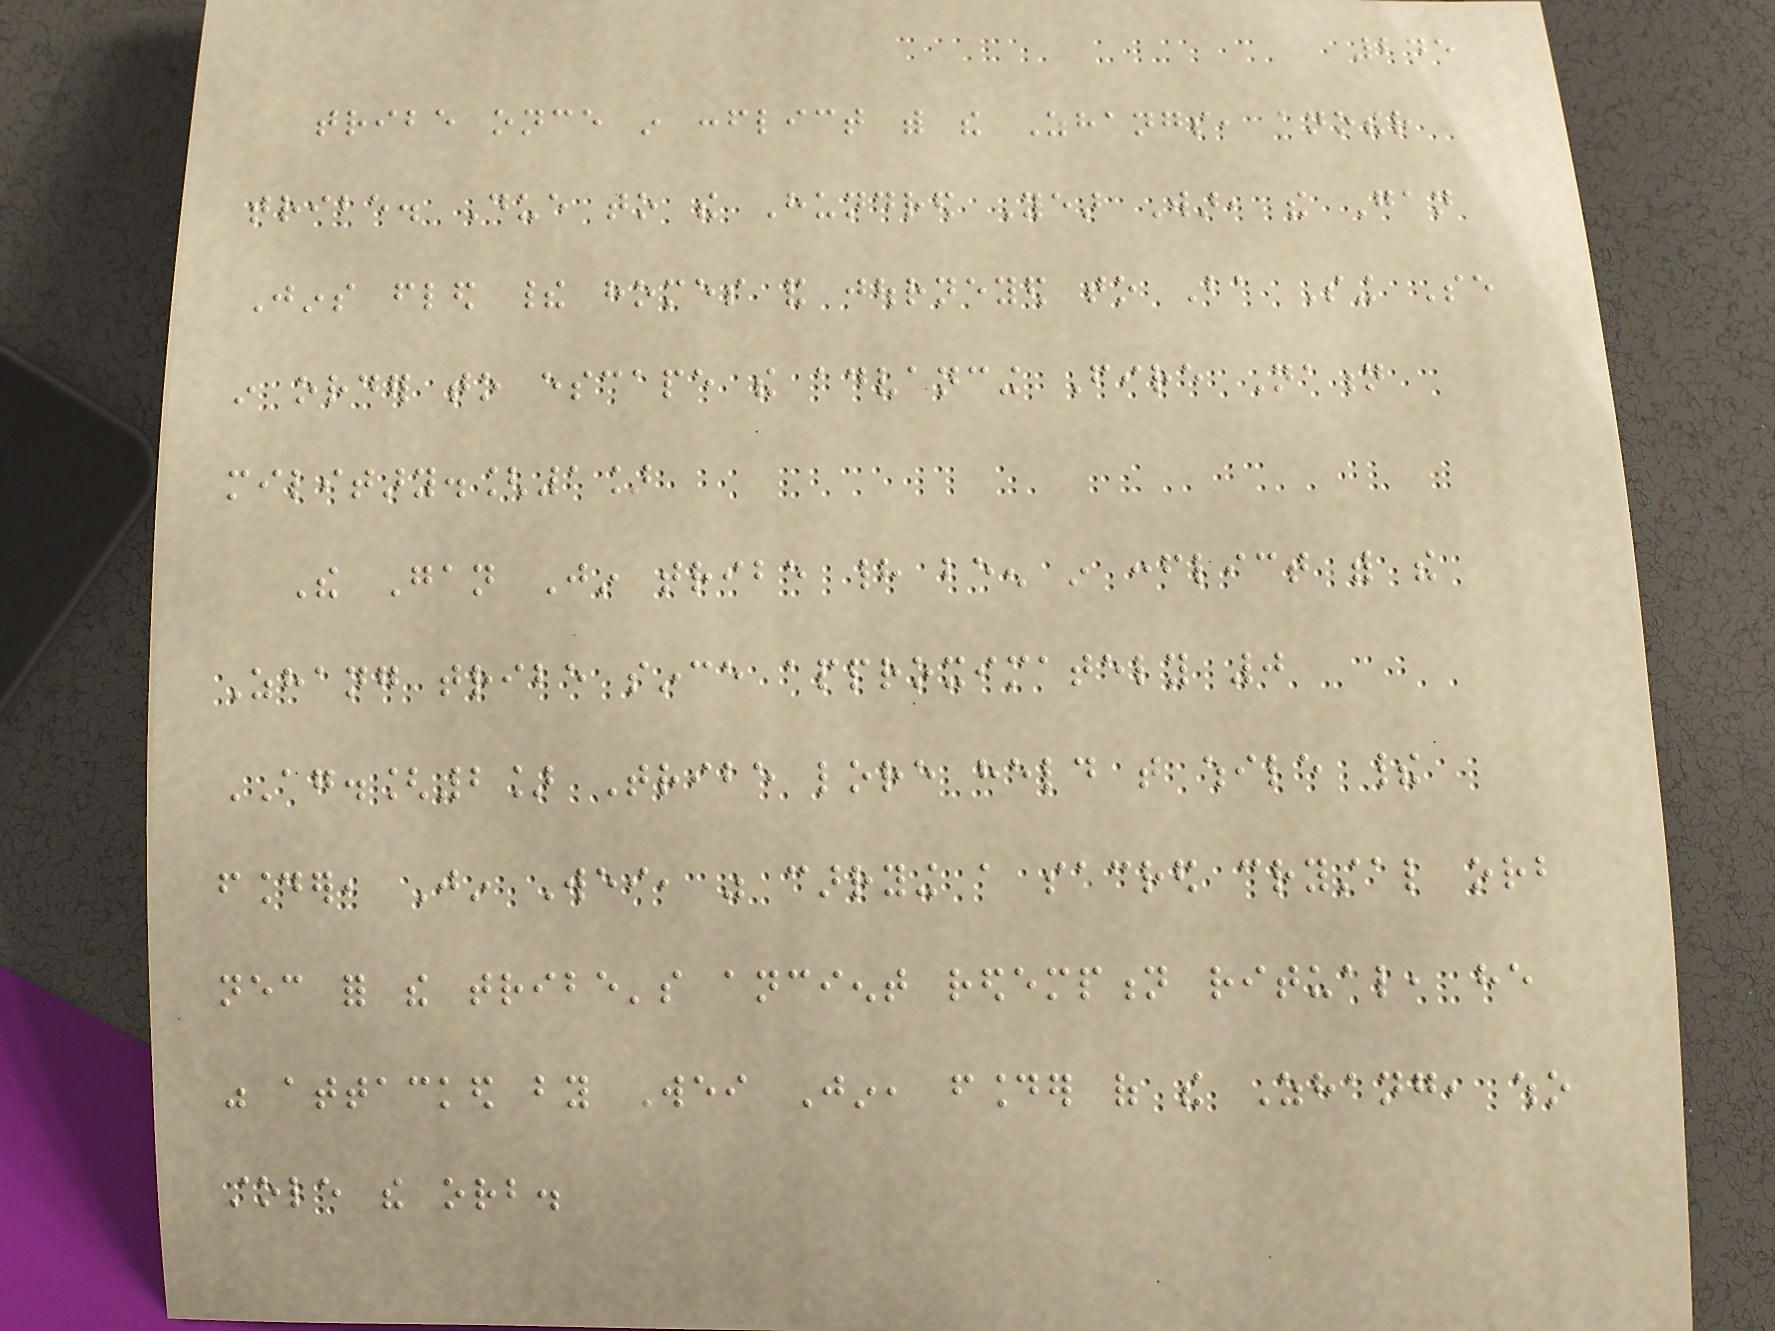245
tribe once in conflict with the Zhangs, another
tribe. Due to the Hundred Year War, the Gan
Jins fled their homes and journeyed to Ba Sing Se
in order to escape the advancing Fire Nation
military.[1]
The Gan Jin tribe had been in conflict with the
Zhang tribe since approximately 0
AG.[2] Tribe lore held that while their
founder, Jin Wei, was carrying a sacred crystal orb
necessary for the tribe's ancient redemption ritual, he
was attacked by Wei Jin, founder of the Zhang, who
stole the orb.
